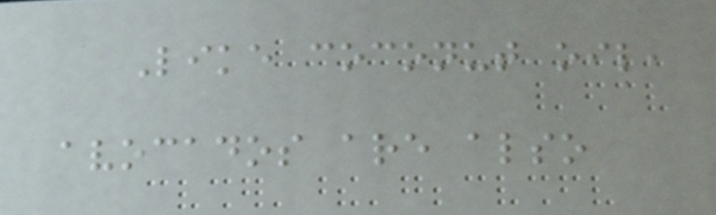Like coconut oil,
avocados are also
